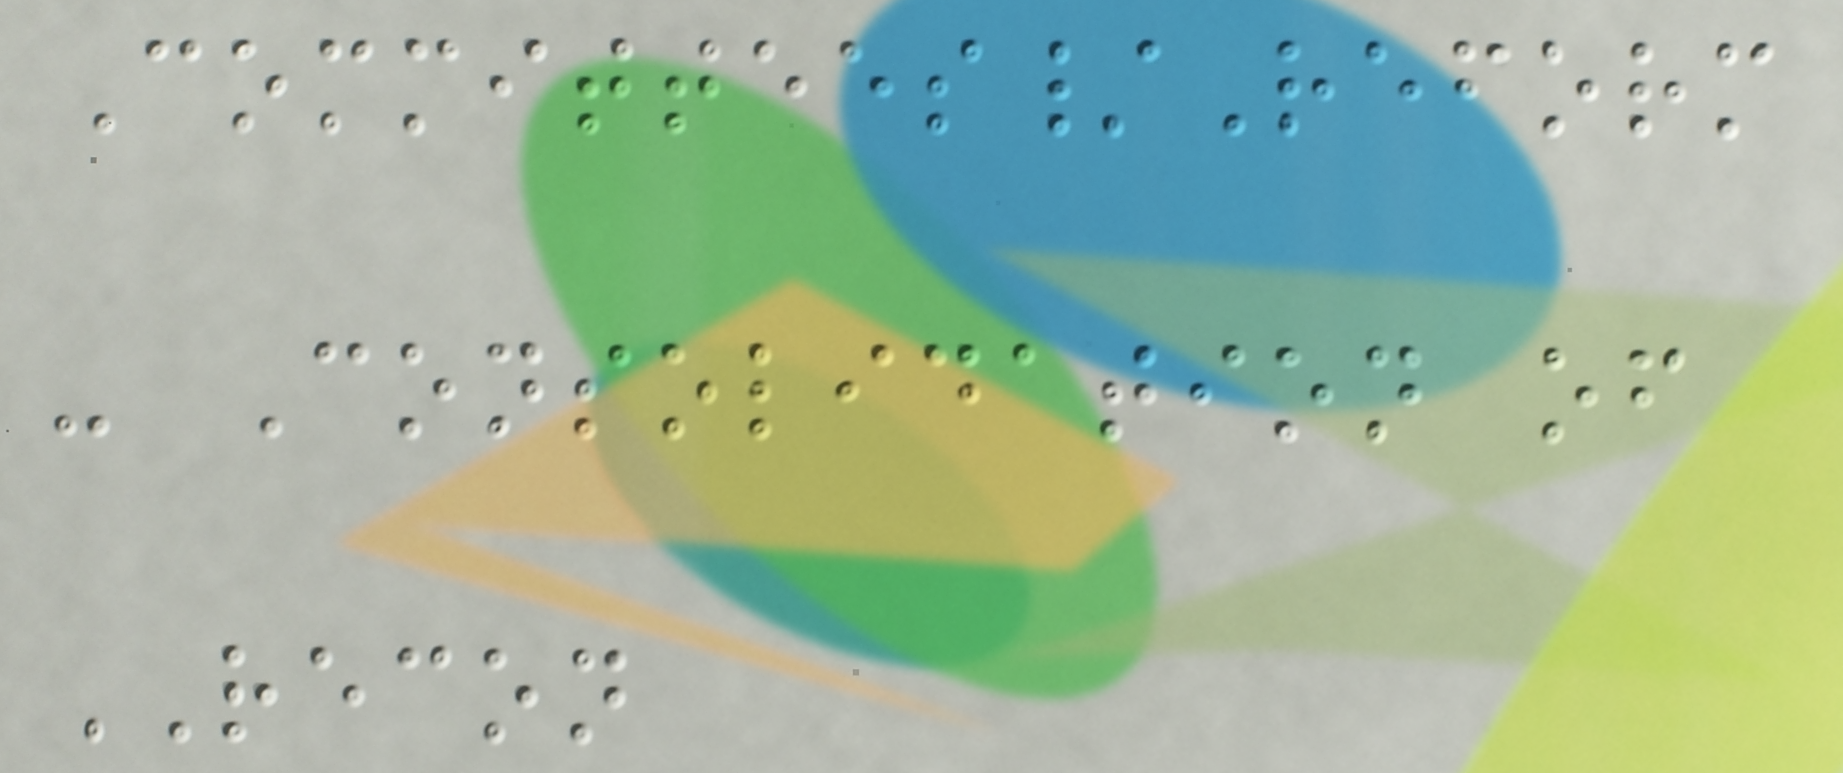Committees/Reform
- Consolidation of
RECON
